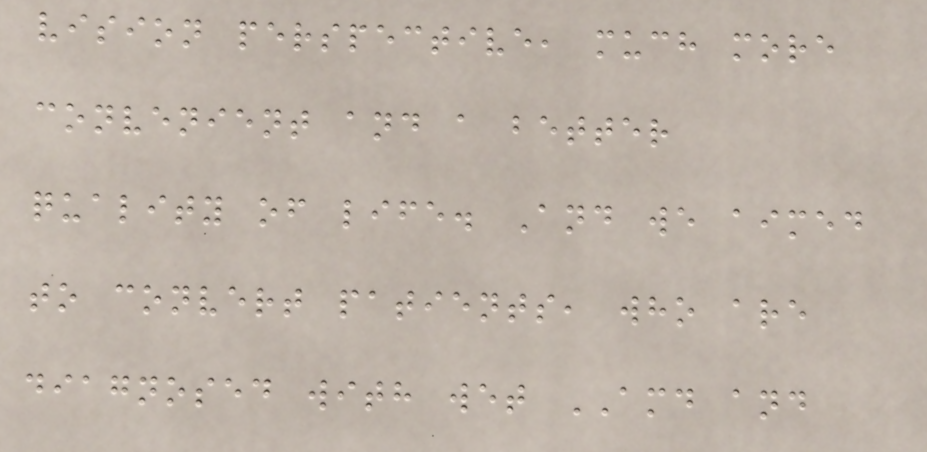vision perspective, much more
convenient and a better
quality of life. And we aimed
to convert patients, who are
diagnosed with wet AMD and
